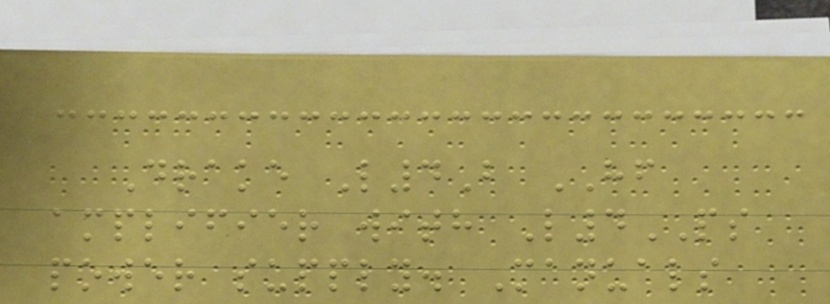Drake L4B HF
amplifier with L4PS
power supply. Manuals
